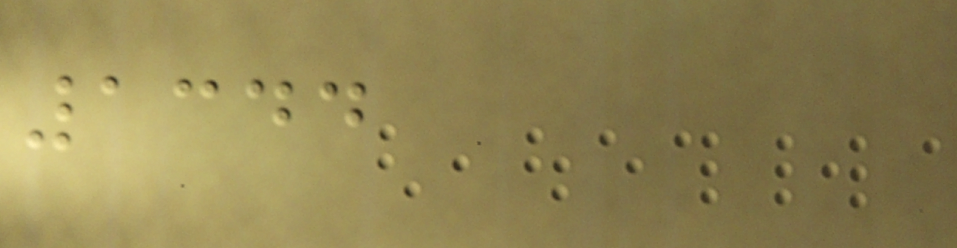1344
